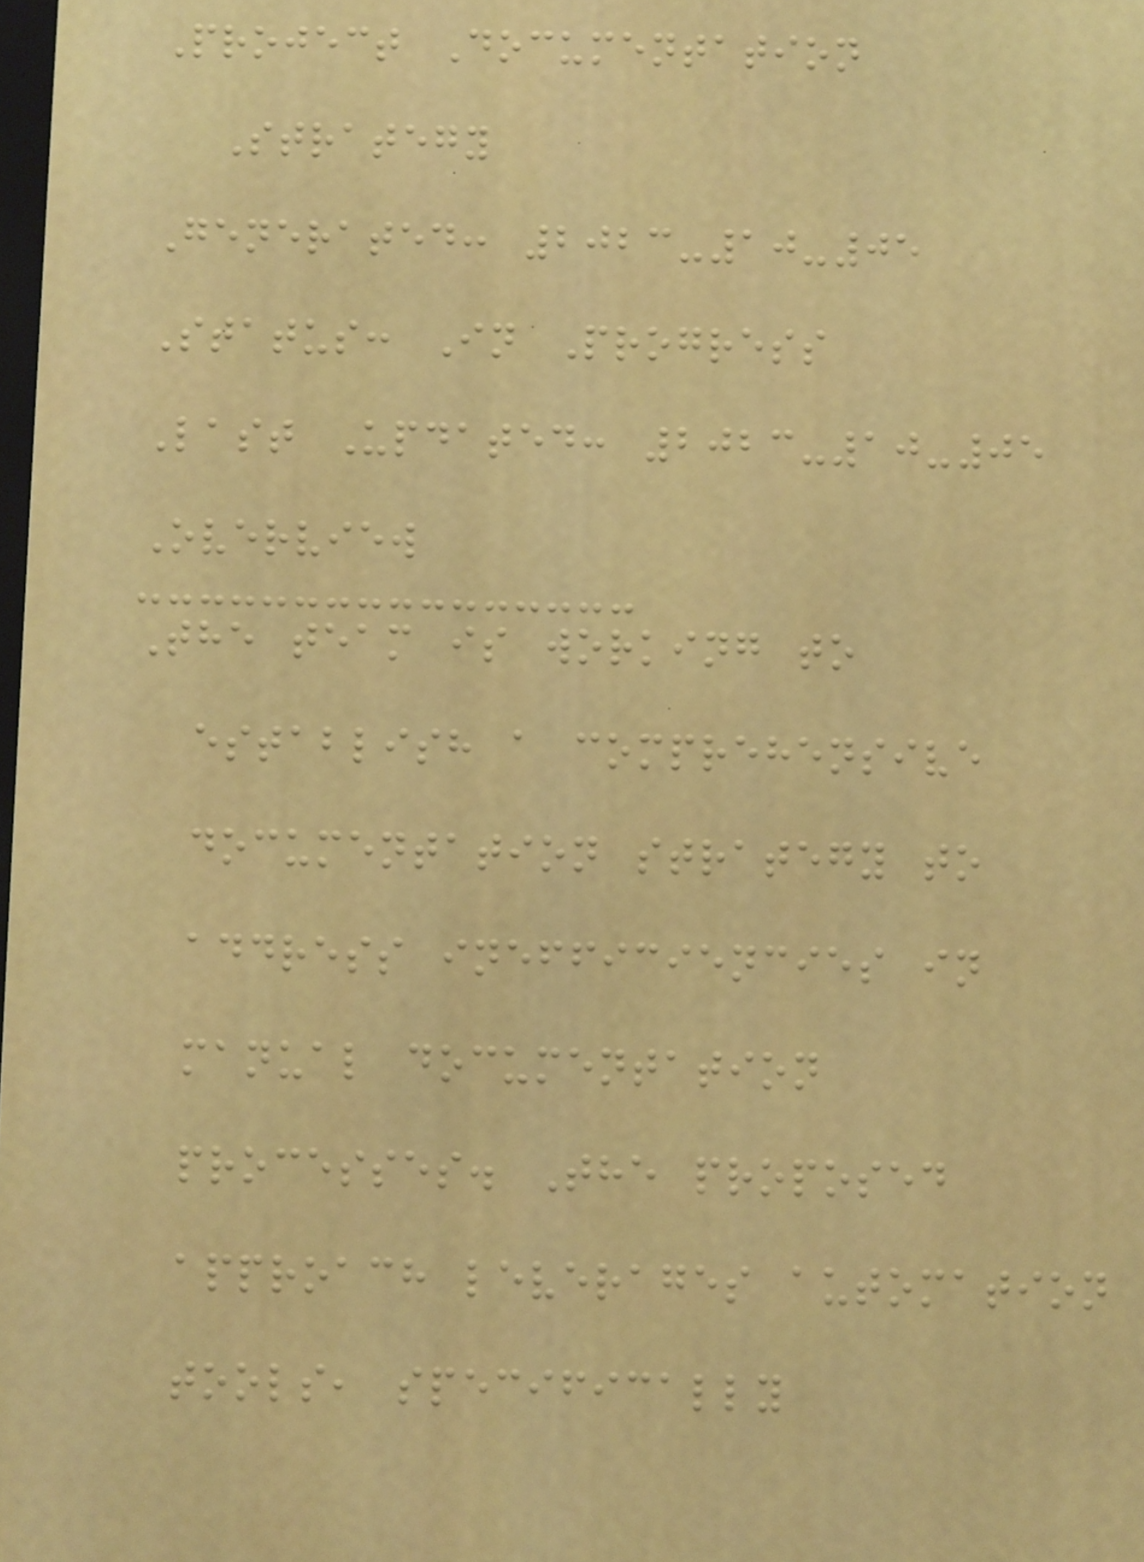Project Documentation
Strategy
Generated: 2023-10-05
Status: In Progress
Last Updated: 2023-10-05
Overview
The team is working to
establish a comprehensive
documentation strategy to
address inefficiencies in
manual documentation
processes. The proposed
approach leverages automation
tools, specifically
